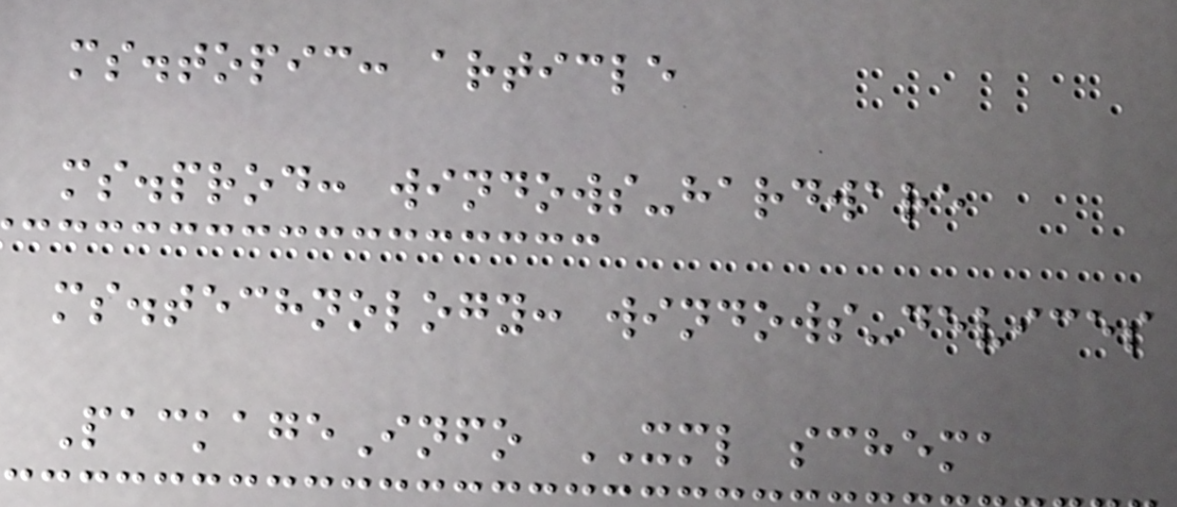ms.topic: article
ms.prod: windows-hardware
ms.technology: windows-devices
PackageInfo XML schema
